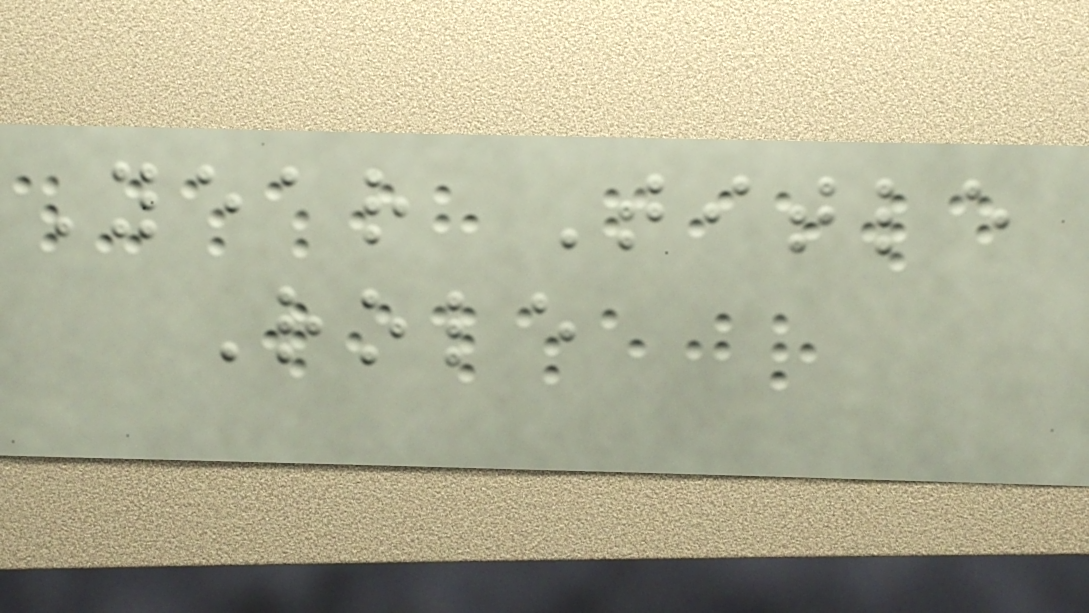Year Title
Role
